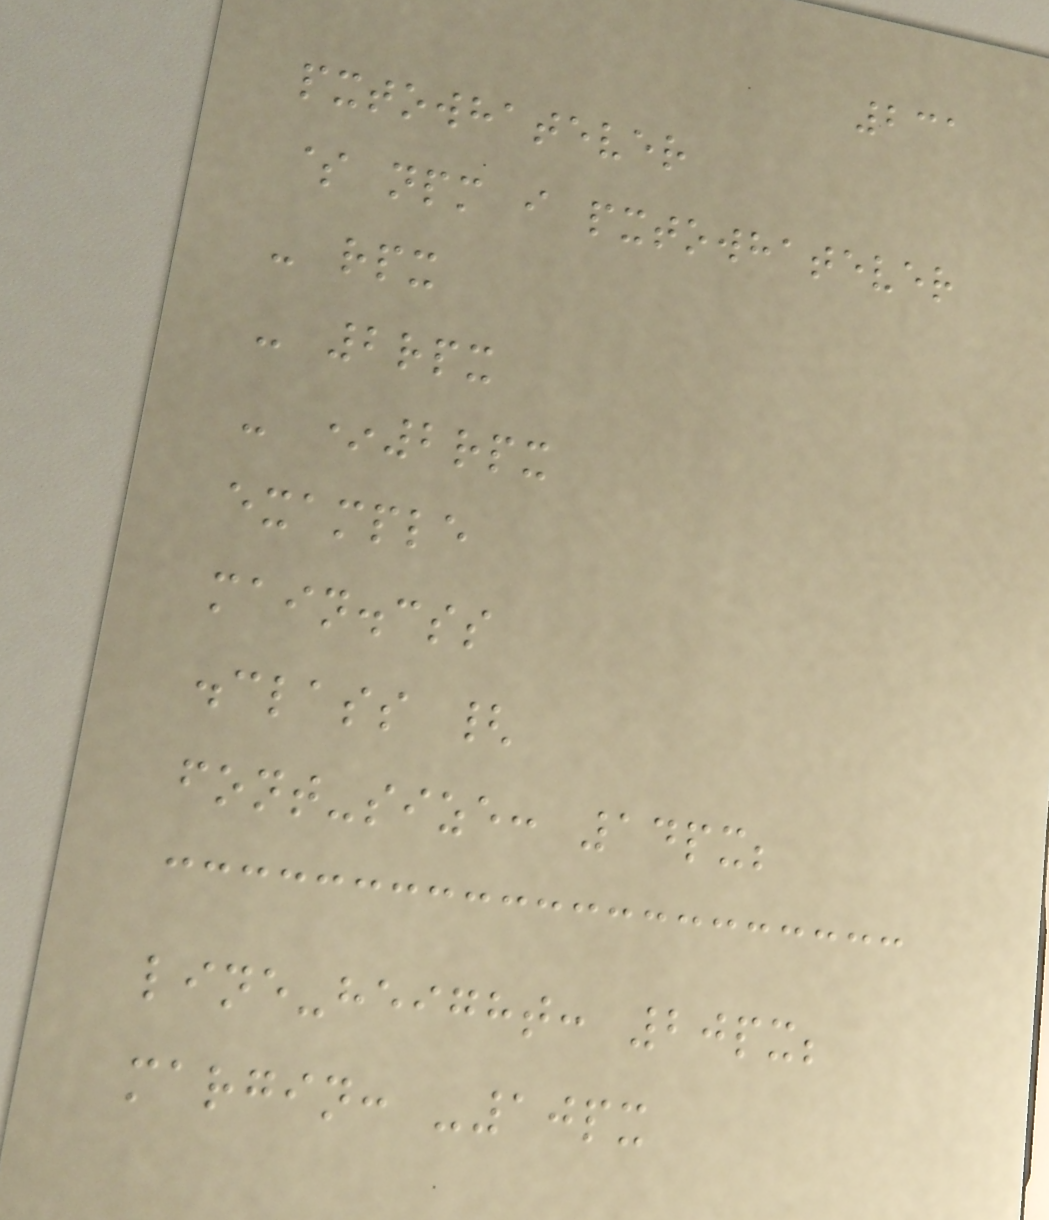231
pxtowhatever
$ npm i pxtowhatever
- rpx
- 2rpx
- *2rpx
example
main.css
.class {
font-size: 14px;
line-height: 20px;
margin: -10px
